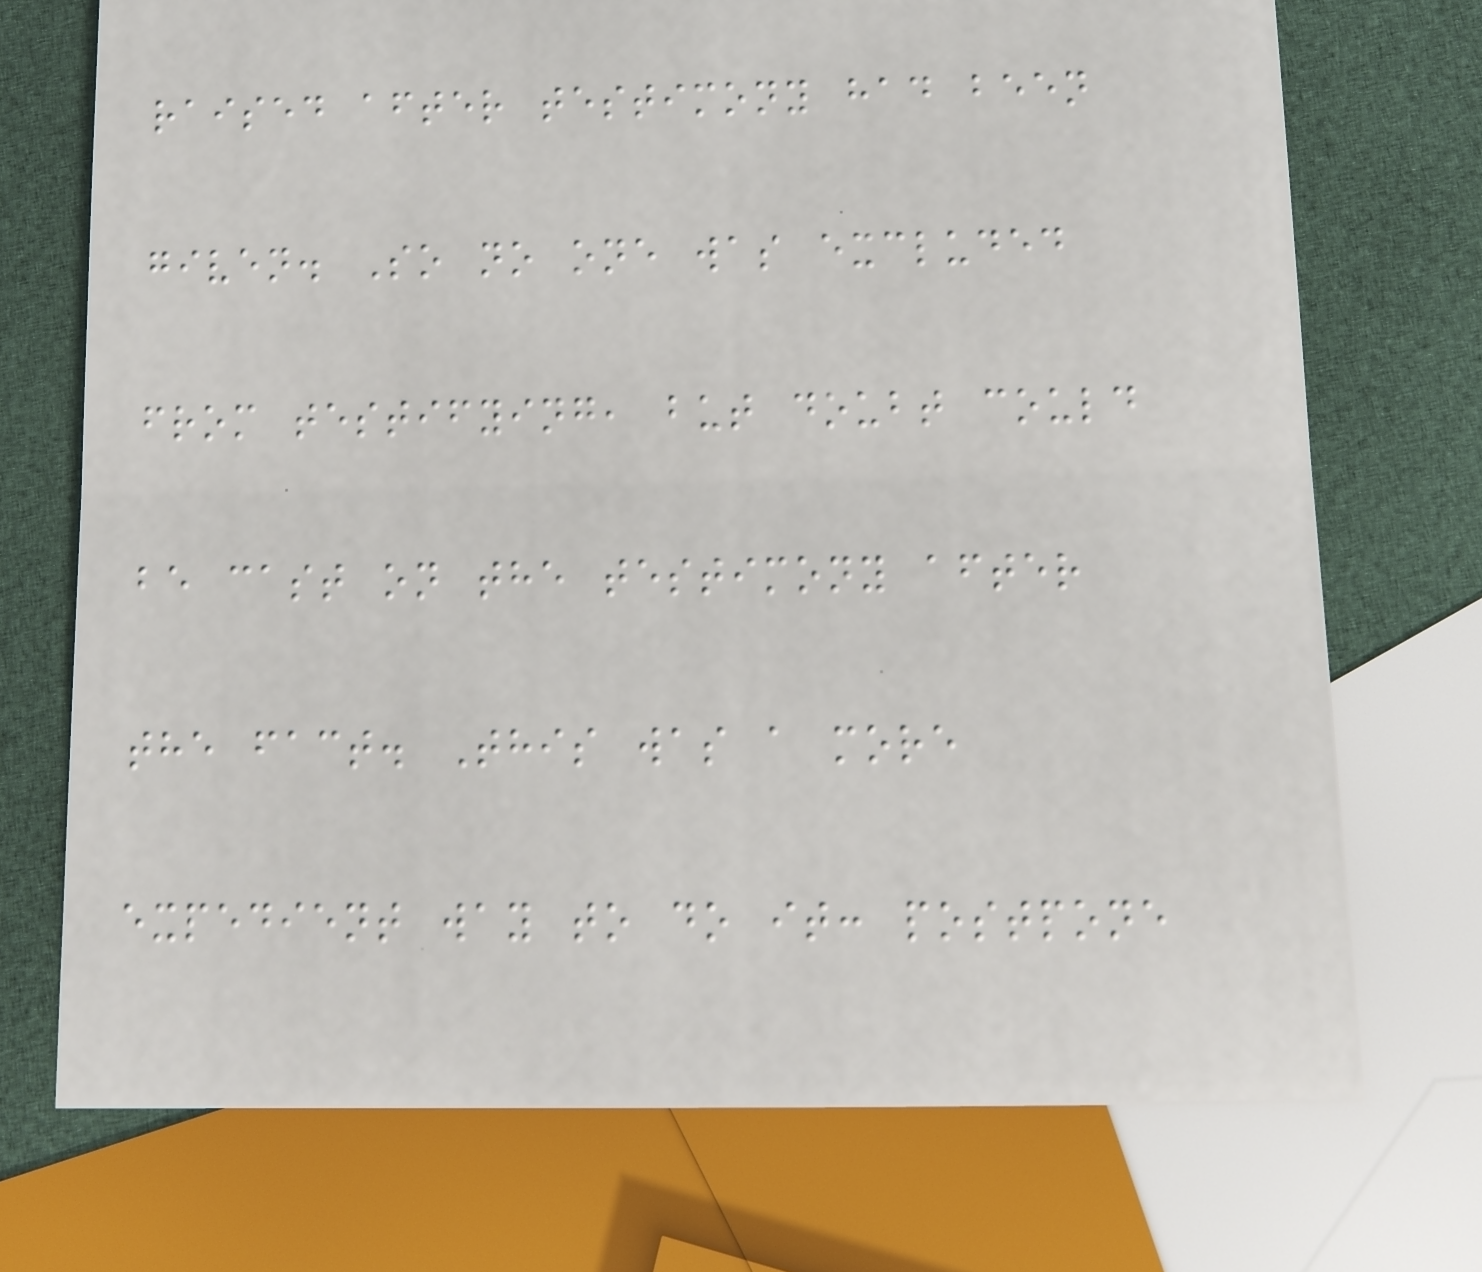raised after testimony had been
given. So no one was excluded
from testifying, but doubt could
be cast on the testimony after
the fact. This was a more
expedient way to do it: postpone
